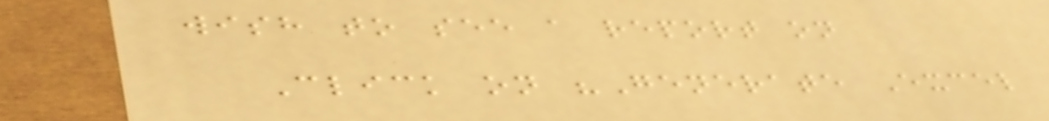wish to see a report on
Click on "Generate Excel
